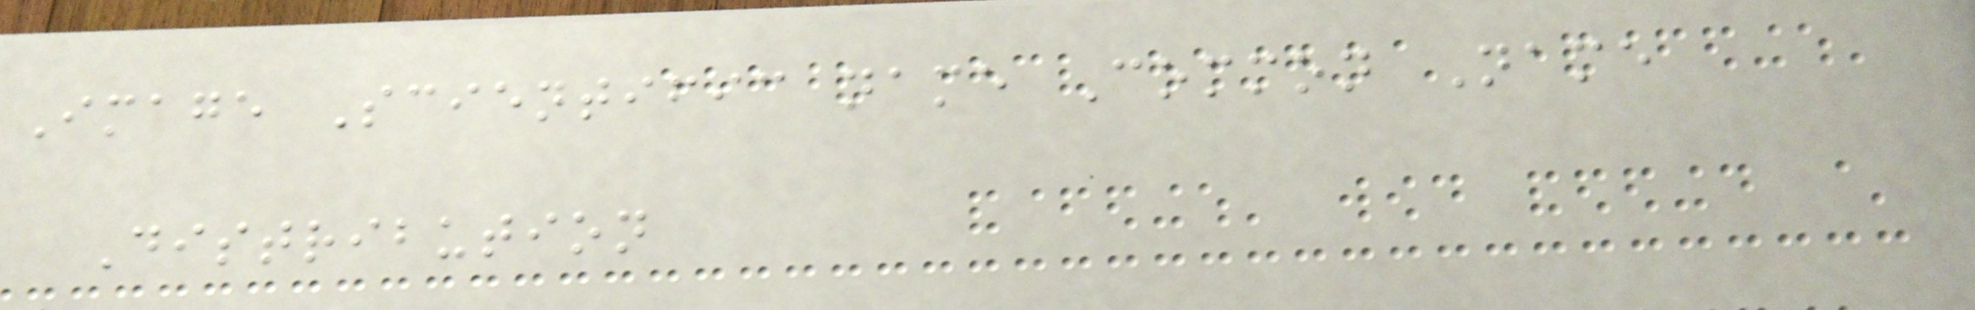Image Scientific name Common Name
Distribution
